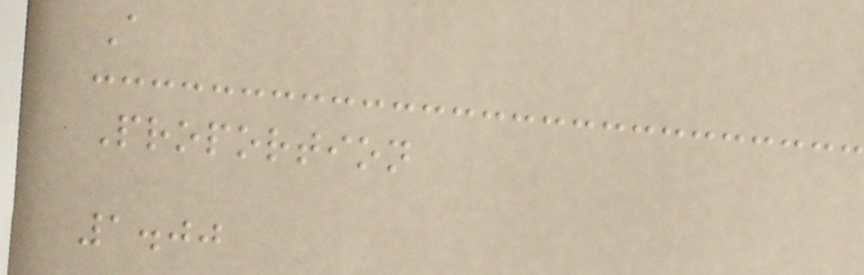A
Proportion
1.00
